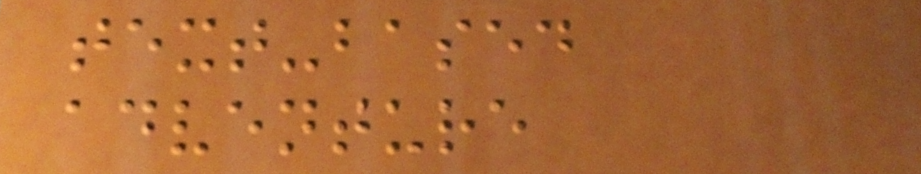text-based
adventure
